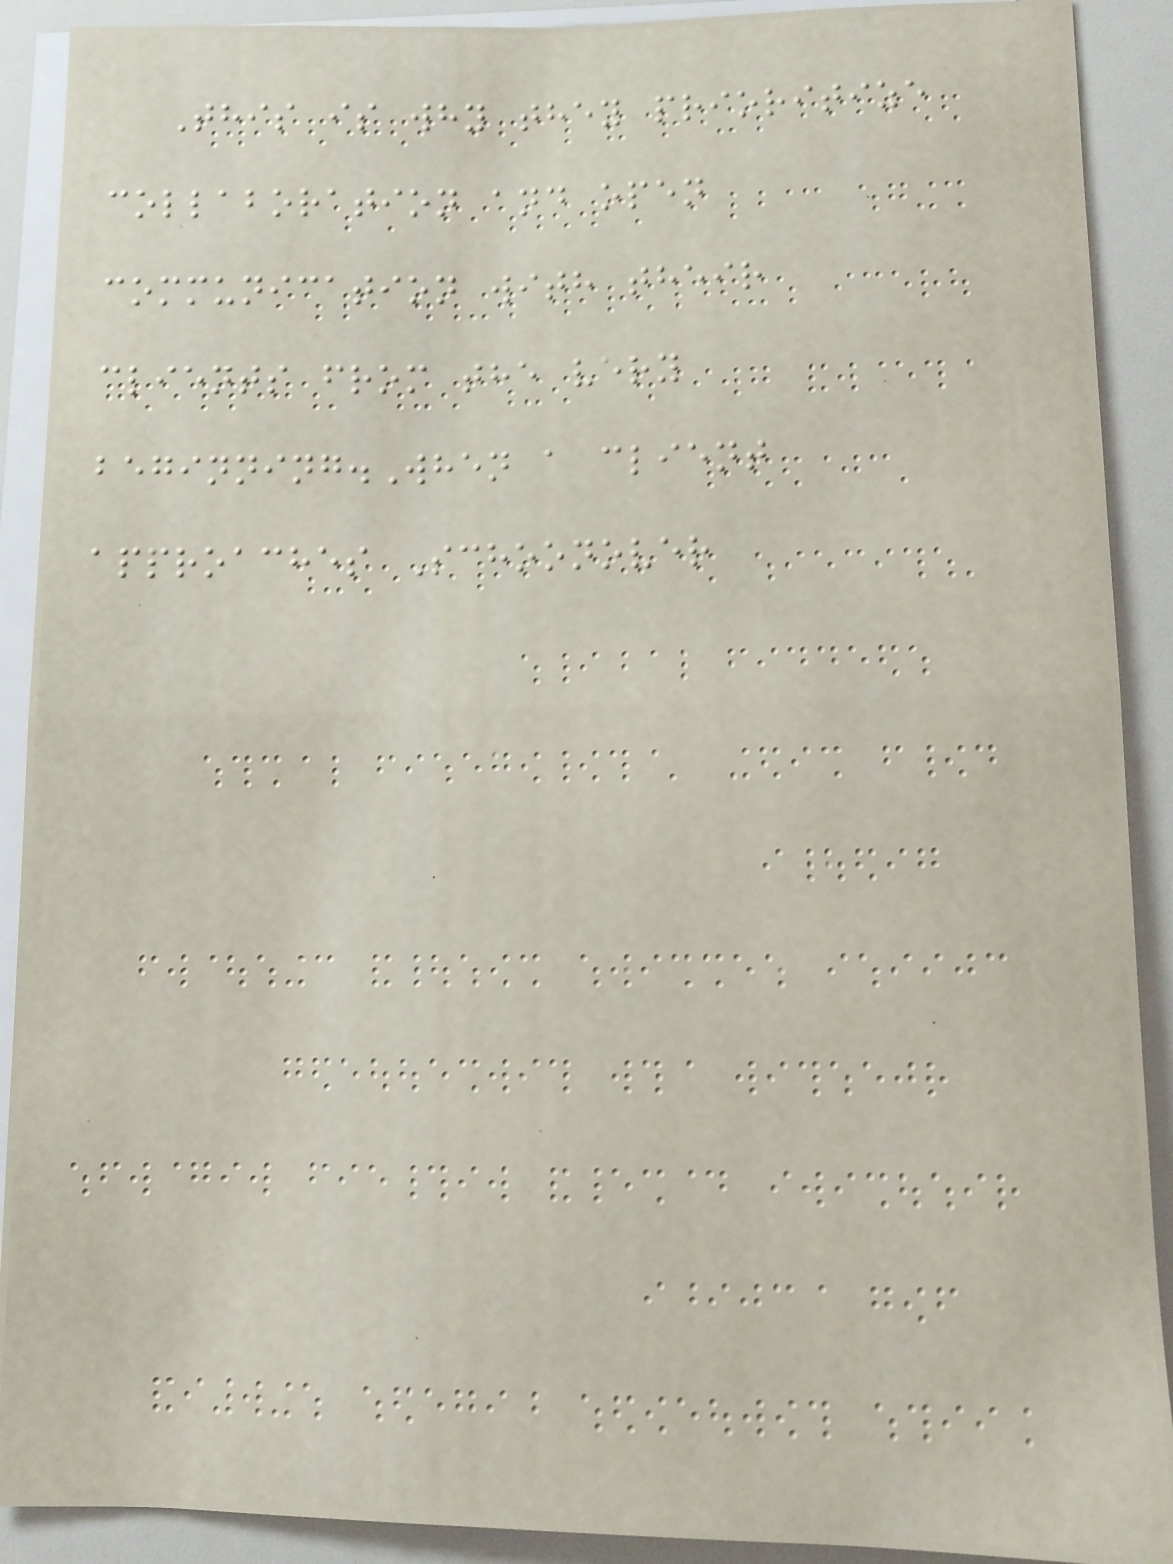This is why they prioritize
collaboration and open
communication with their
clients from the very
beginning.When a client
approaches Schoonover
